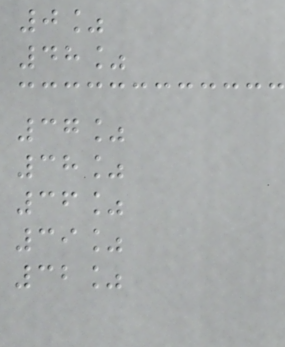0%
48%
37%
38%
36%
39%
32%
